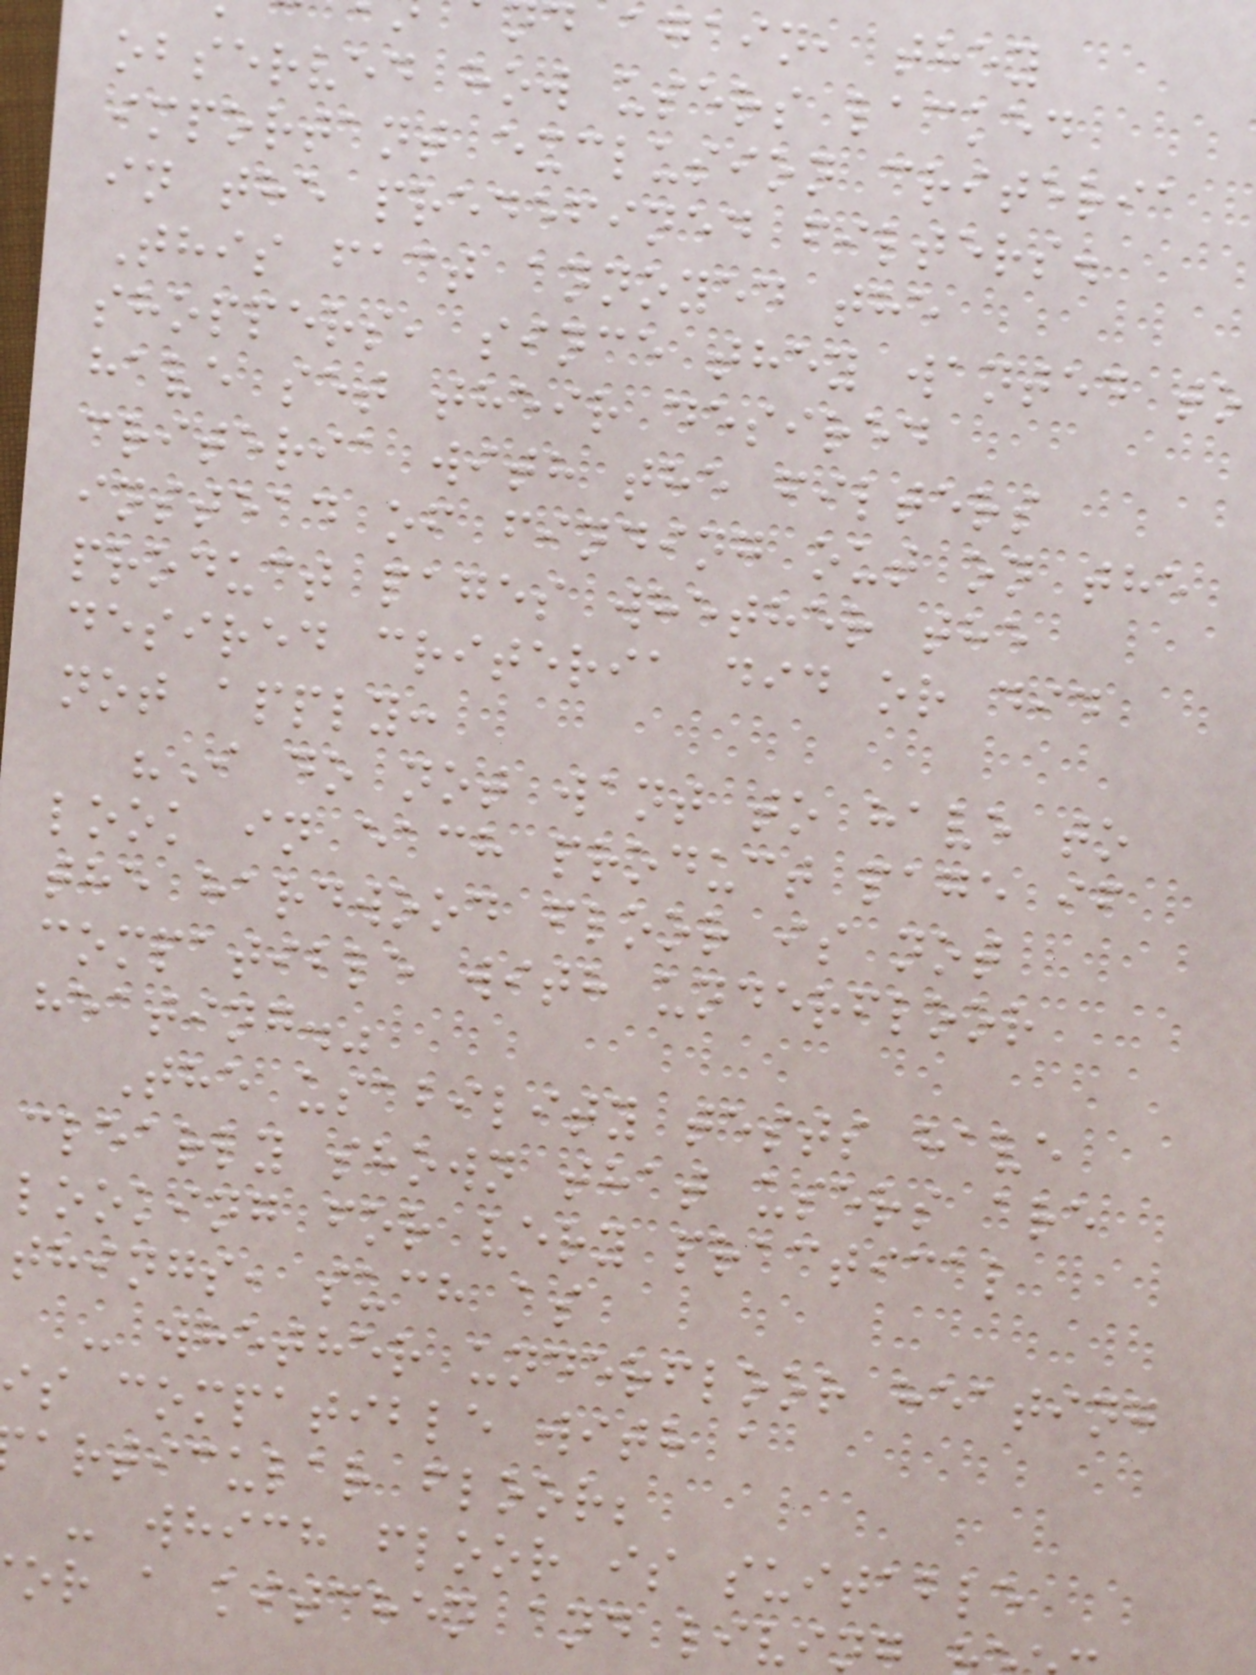d again, they
observed how users lacked
important exclusion criteria
in the predefined filters.
This fact annoyed the
shoppers, since they wanted to
have set their desired
criteria with the filters
instead of finding out on the
product pages whether the
desired criteria did or did
not apply:
"I do not want to have to
look in each product page if
the hardwood floor is not
compatible with underfloor
heating."
The usability tests have
clearly shown that users are
looking for very practical
things, such as
- whether underfloor heating
s compatible with a
articular floor;
- which floor is suitable
or a kitchen and livin
